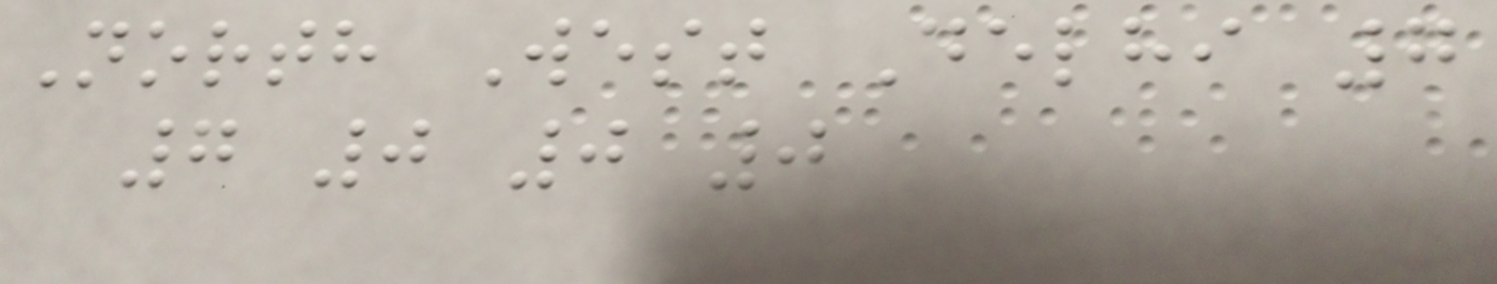North West Delhi 7
7 0 0 0
